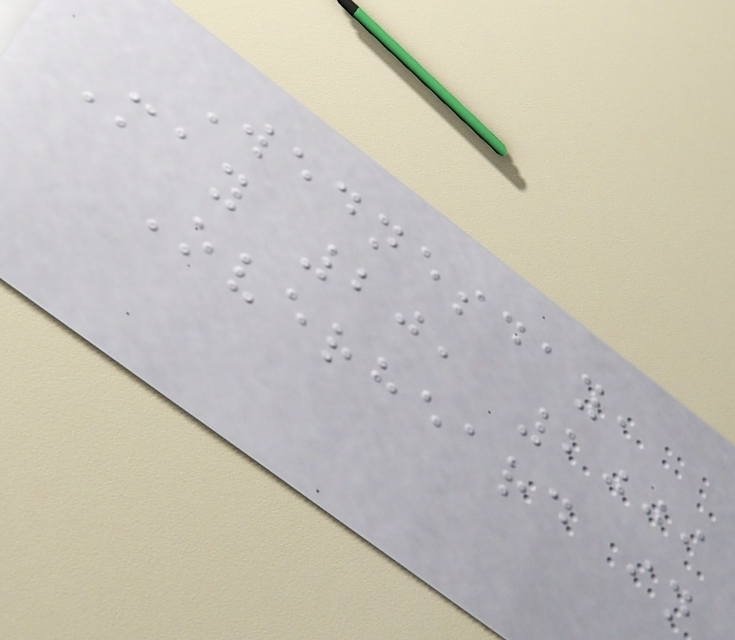Wednesday,
May 20, 2009
Overheard in
